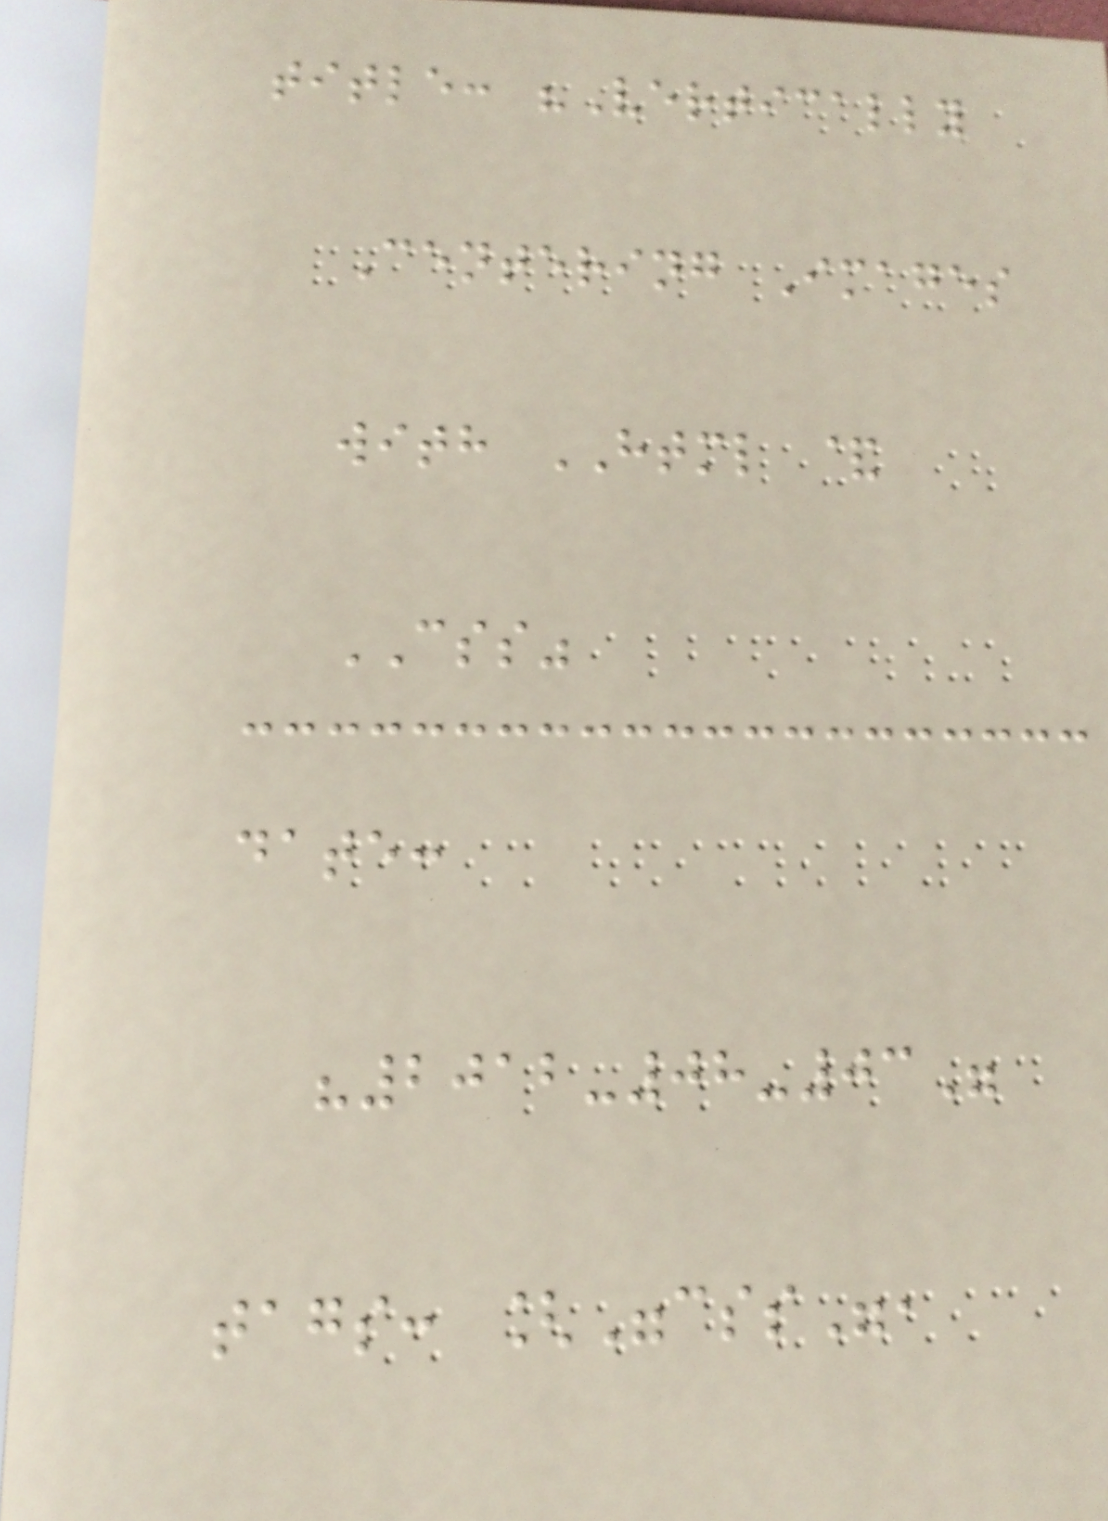title: "Vertically
Centering Images
with HTML &
CSS"
date:
"2012-08-03"
tags: ["css",
